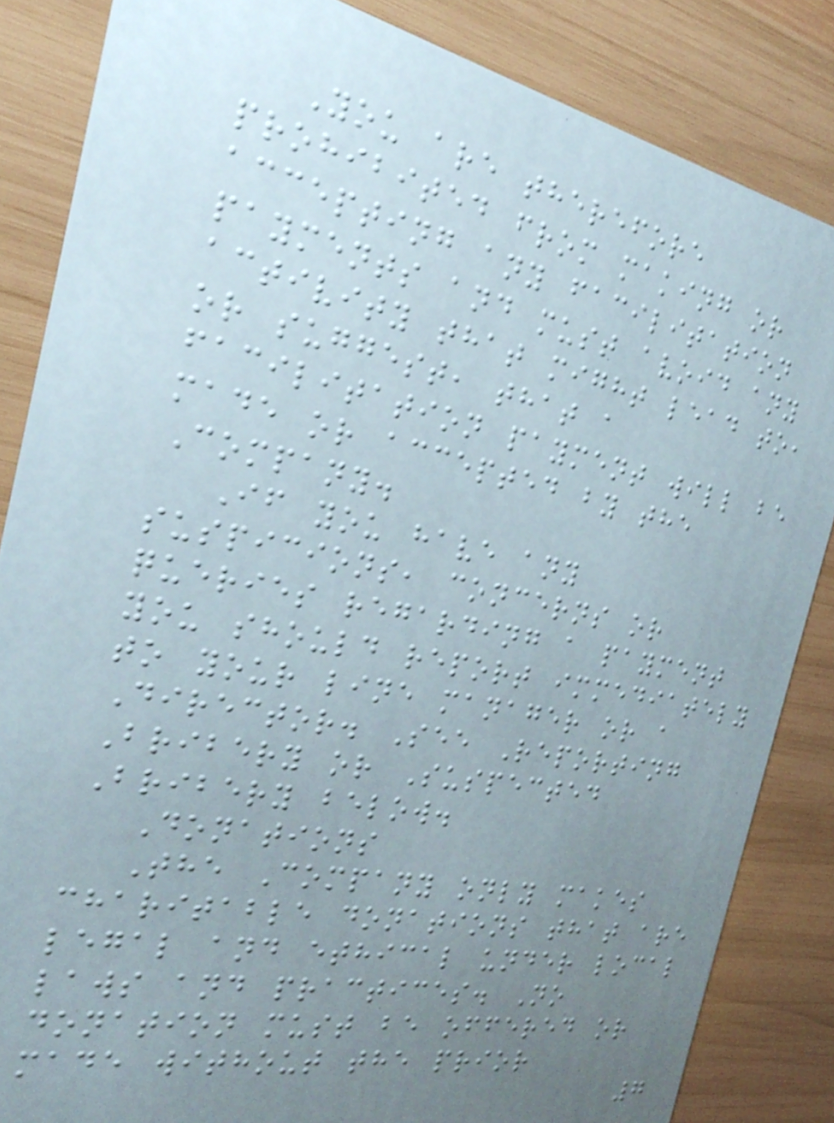You are therefore
prohibited from making or
accepting any facilitation
payments and must avoid any
activity that might lead to,
or suggest, that a
facilitation payment will be
made or accepted by the
Company.
If you have any
suspicions, concerns or
queries regarding a payment
you should report immediately
to your line manager or a
Director. See Reporting
Bribery or Suspected
Bribery below.
Donations
The Company only makes
charitable donations that are
legal and ethical under local
laws and practices. No
donation must be offered or
made without the prior
7
